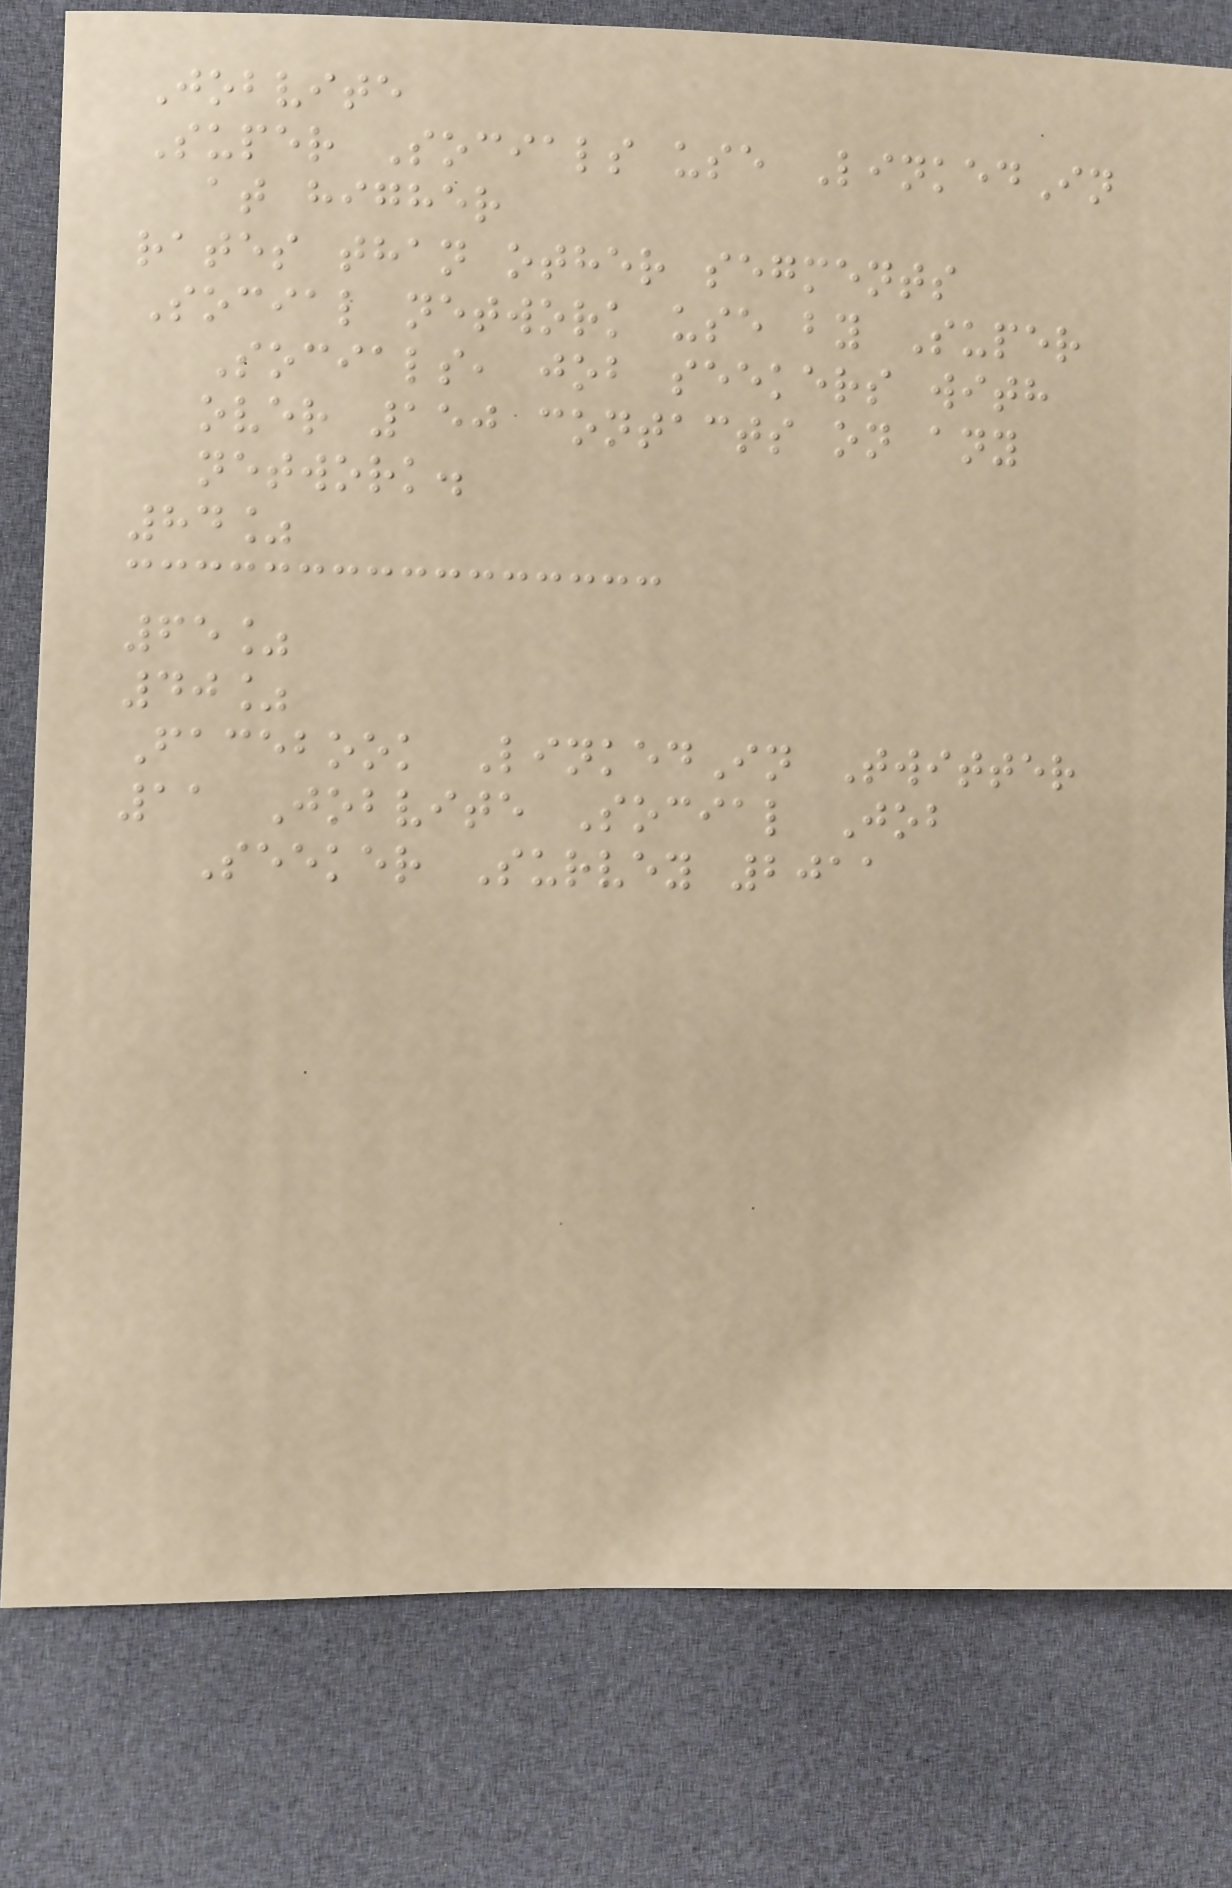Jobvite
Super Socials use LinkedIn
at higher
rates than other segments
Social network use by Super
Socials, job seekers with
over 150 contacts on any
network.
84%
65%
40%
Facebook LinkedIn Twitter
11 Jobvite Social Job
Seeker Survey 2011
